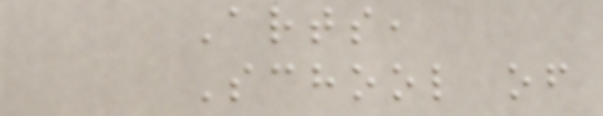Arts,
School of
